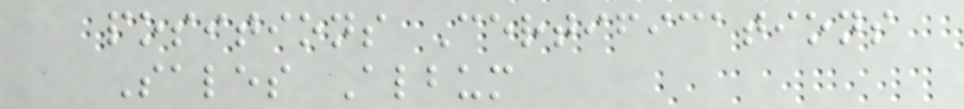positions Certifications
Sales Album
